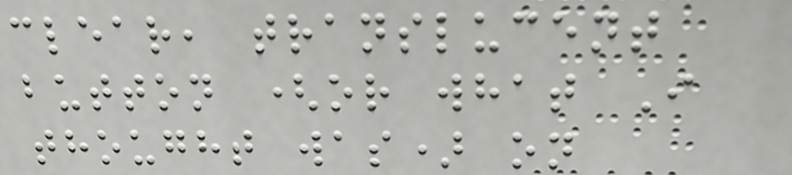clear, translucent
button (or what I
thought was) on
